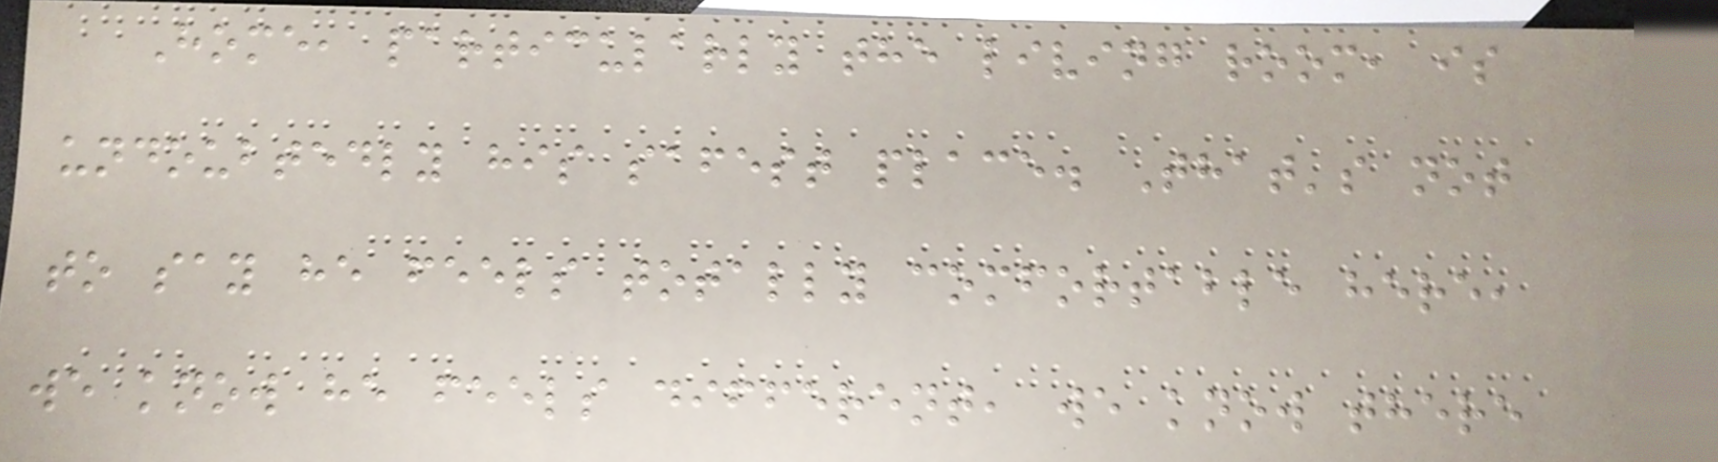Home, particularly the living room, is
undoubtedly his safest place. That's not
to say he feels totally comfortable here,
we know he feels different, we know there
